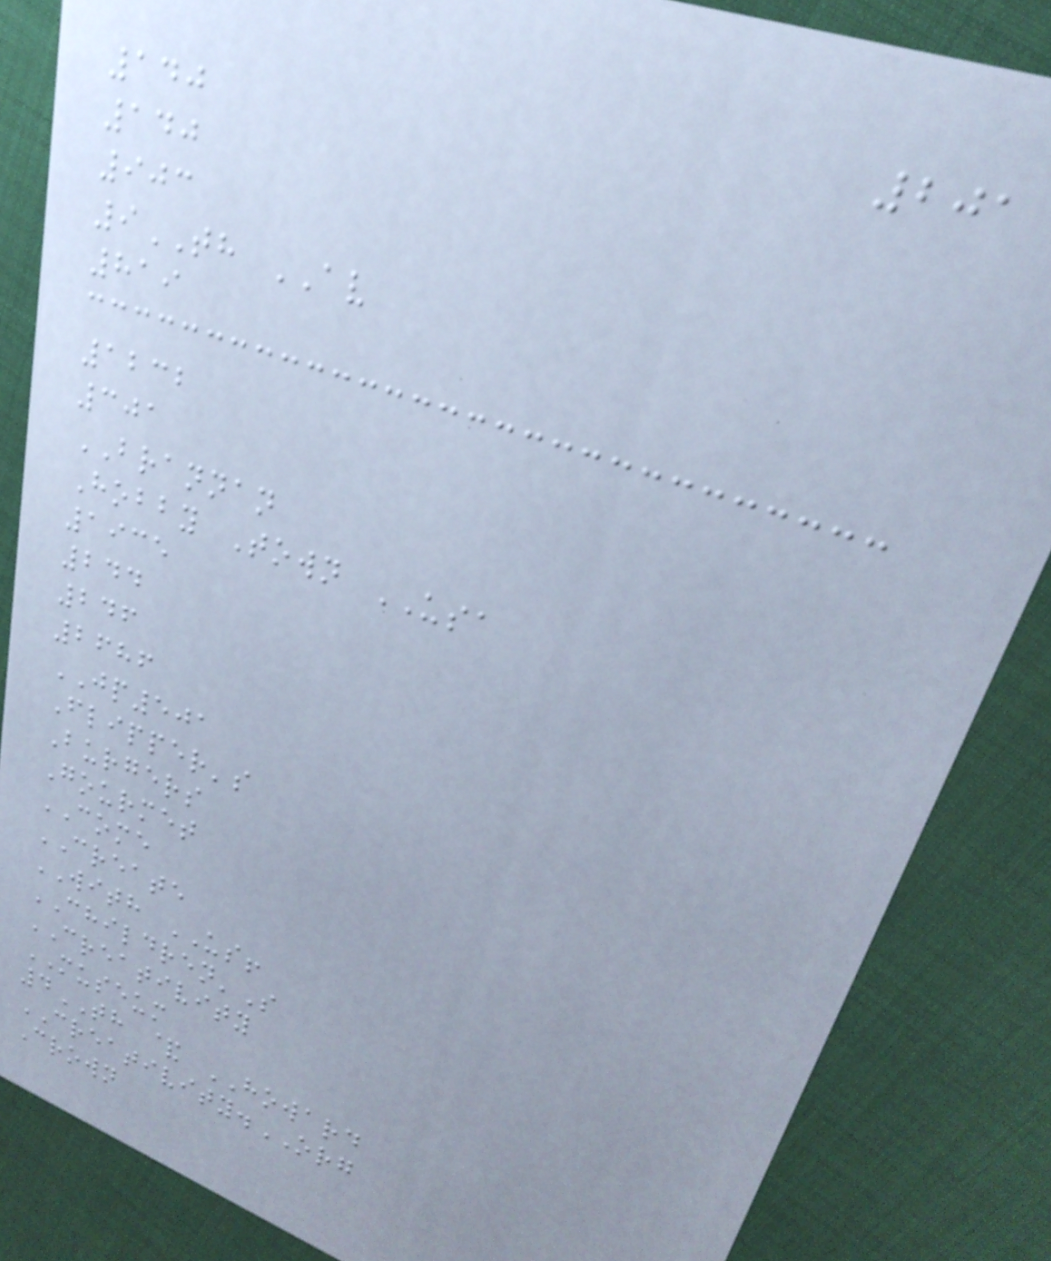201
140
140
903
9TH AV
819
1232
301
BRANNAN
Hobby Town USA
1935
244
246
2686
JP501
Flipper's
Burgers
Gourmet
COME
CREATE
WITH US!
CHILDREN'S
CREATIVITY
MUSEUM
4TH & HOWARD
CREATIVITY.ORG
Crown
